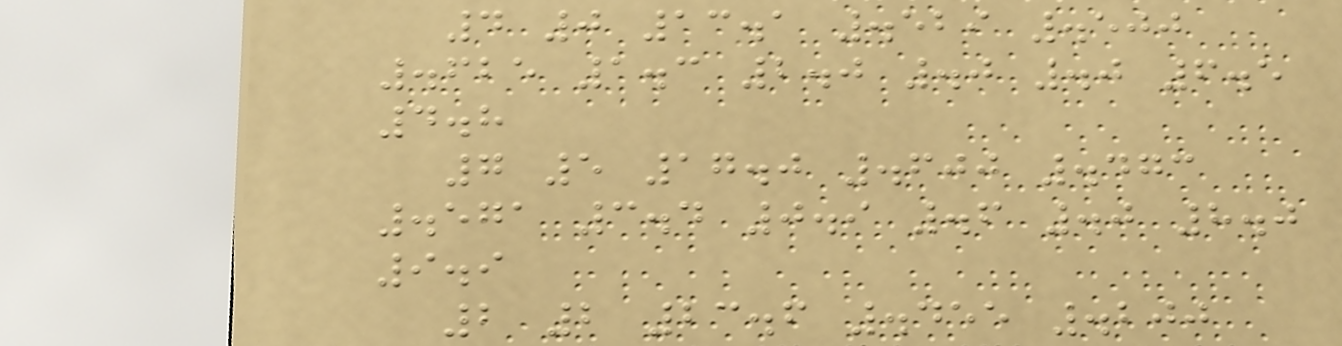4 0 13.1 .529 .500
.625 1.3 2.0 .0 .0 6.5
4.8
7 5 17.0 .600 .473
.571 3.4 0.9 .6 .0 8.0
9.9
2 2 23.6 .455 .200
